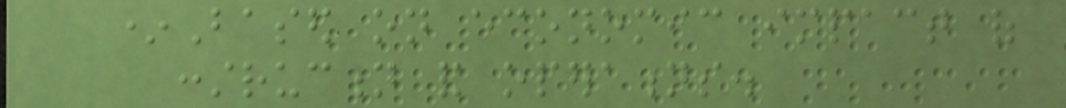*Based on economic impact of
construction and operations.
